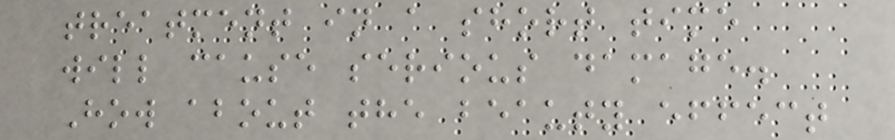treatment in a short time
will cause serious damage.
How about the beauty effect
